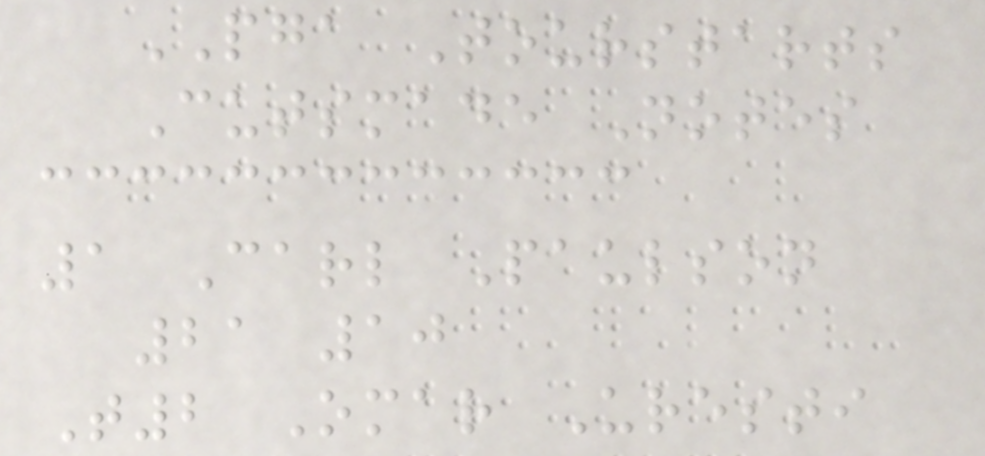PGA Tourstarts
Cutsmade Notes
1 Carl Paulson
21 10
T2 Omar Uresti
